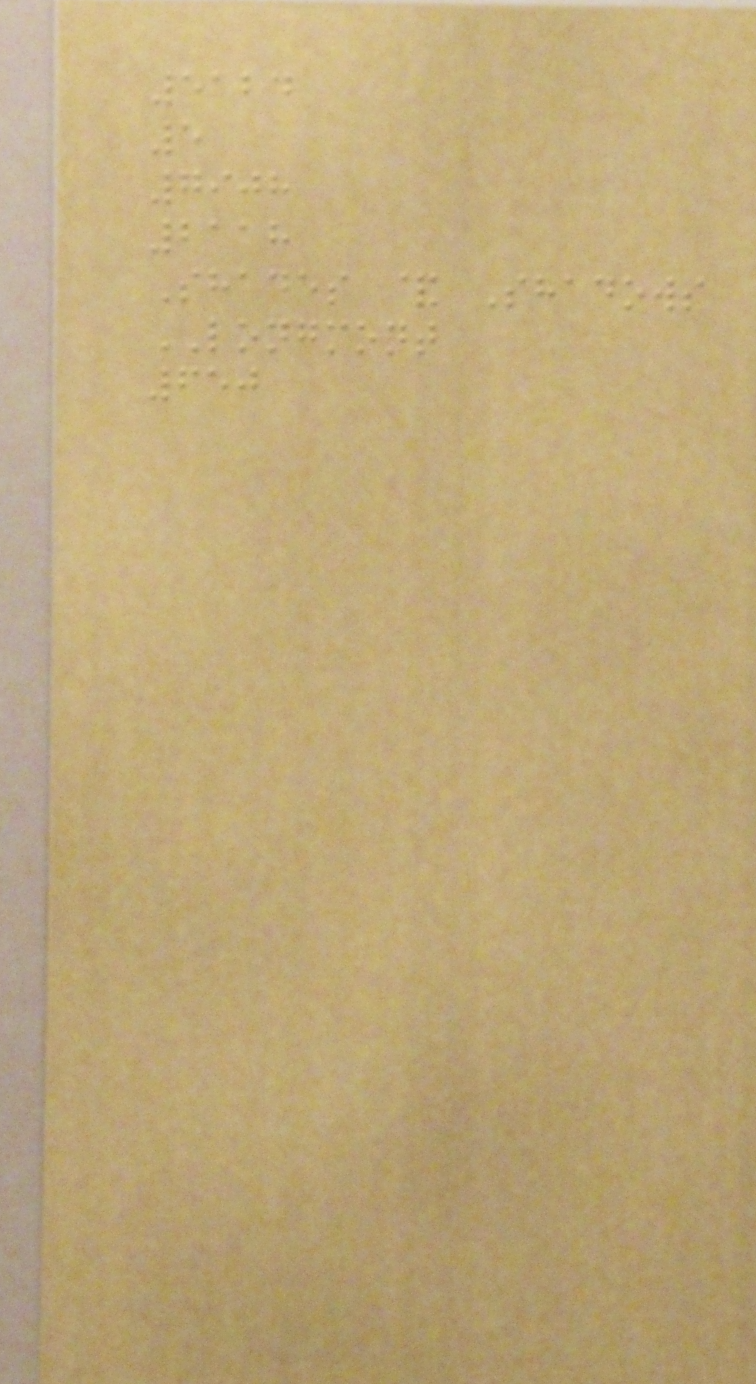5124
5
7908
2118
Shades & Shadows
LONGMONT
650
